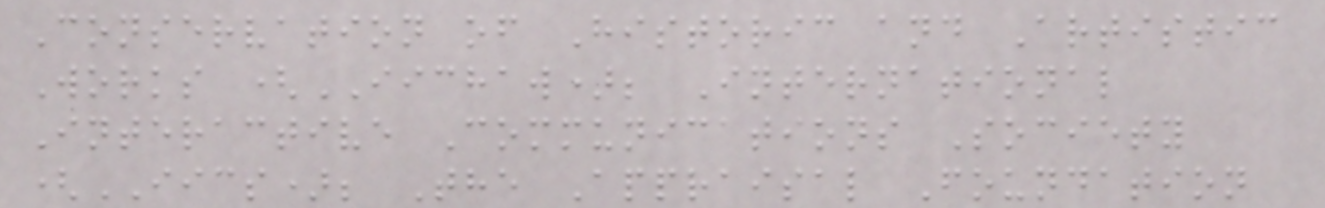Conservation of Historic and Artistic
Works (IICHAW); International
Interactive Communications Society
(IICS); The Appraisal Foundation
